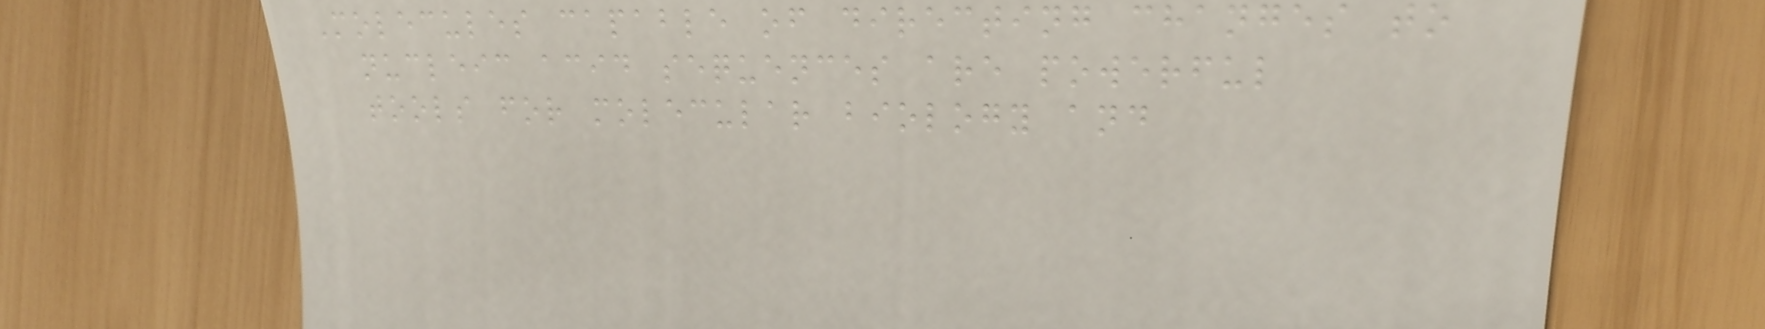Molecules capable of directing changes to
nucleic acid sequences are powerful
tools for molecular biology and
